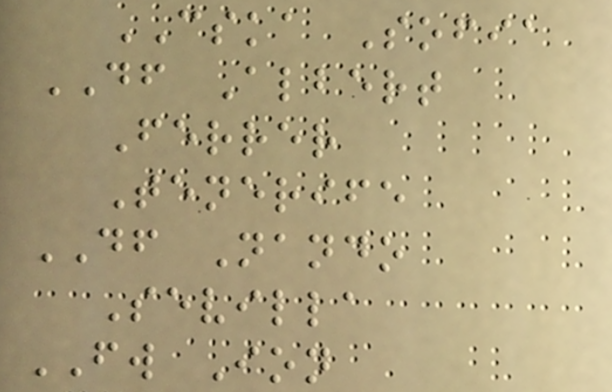CSKA Sofia
DF Albert
Ferrer
Tenerife
DF Nando
Sevilla
FW Ion
